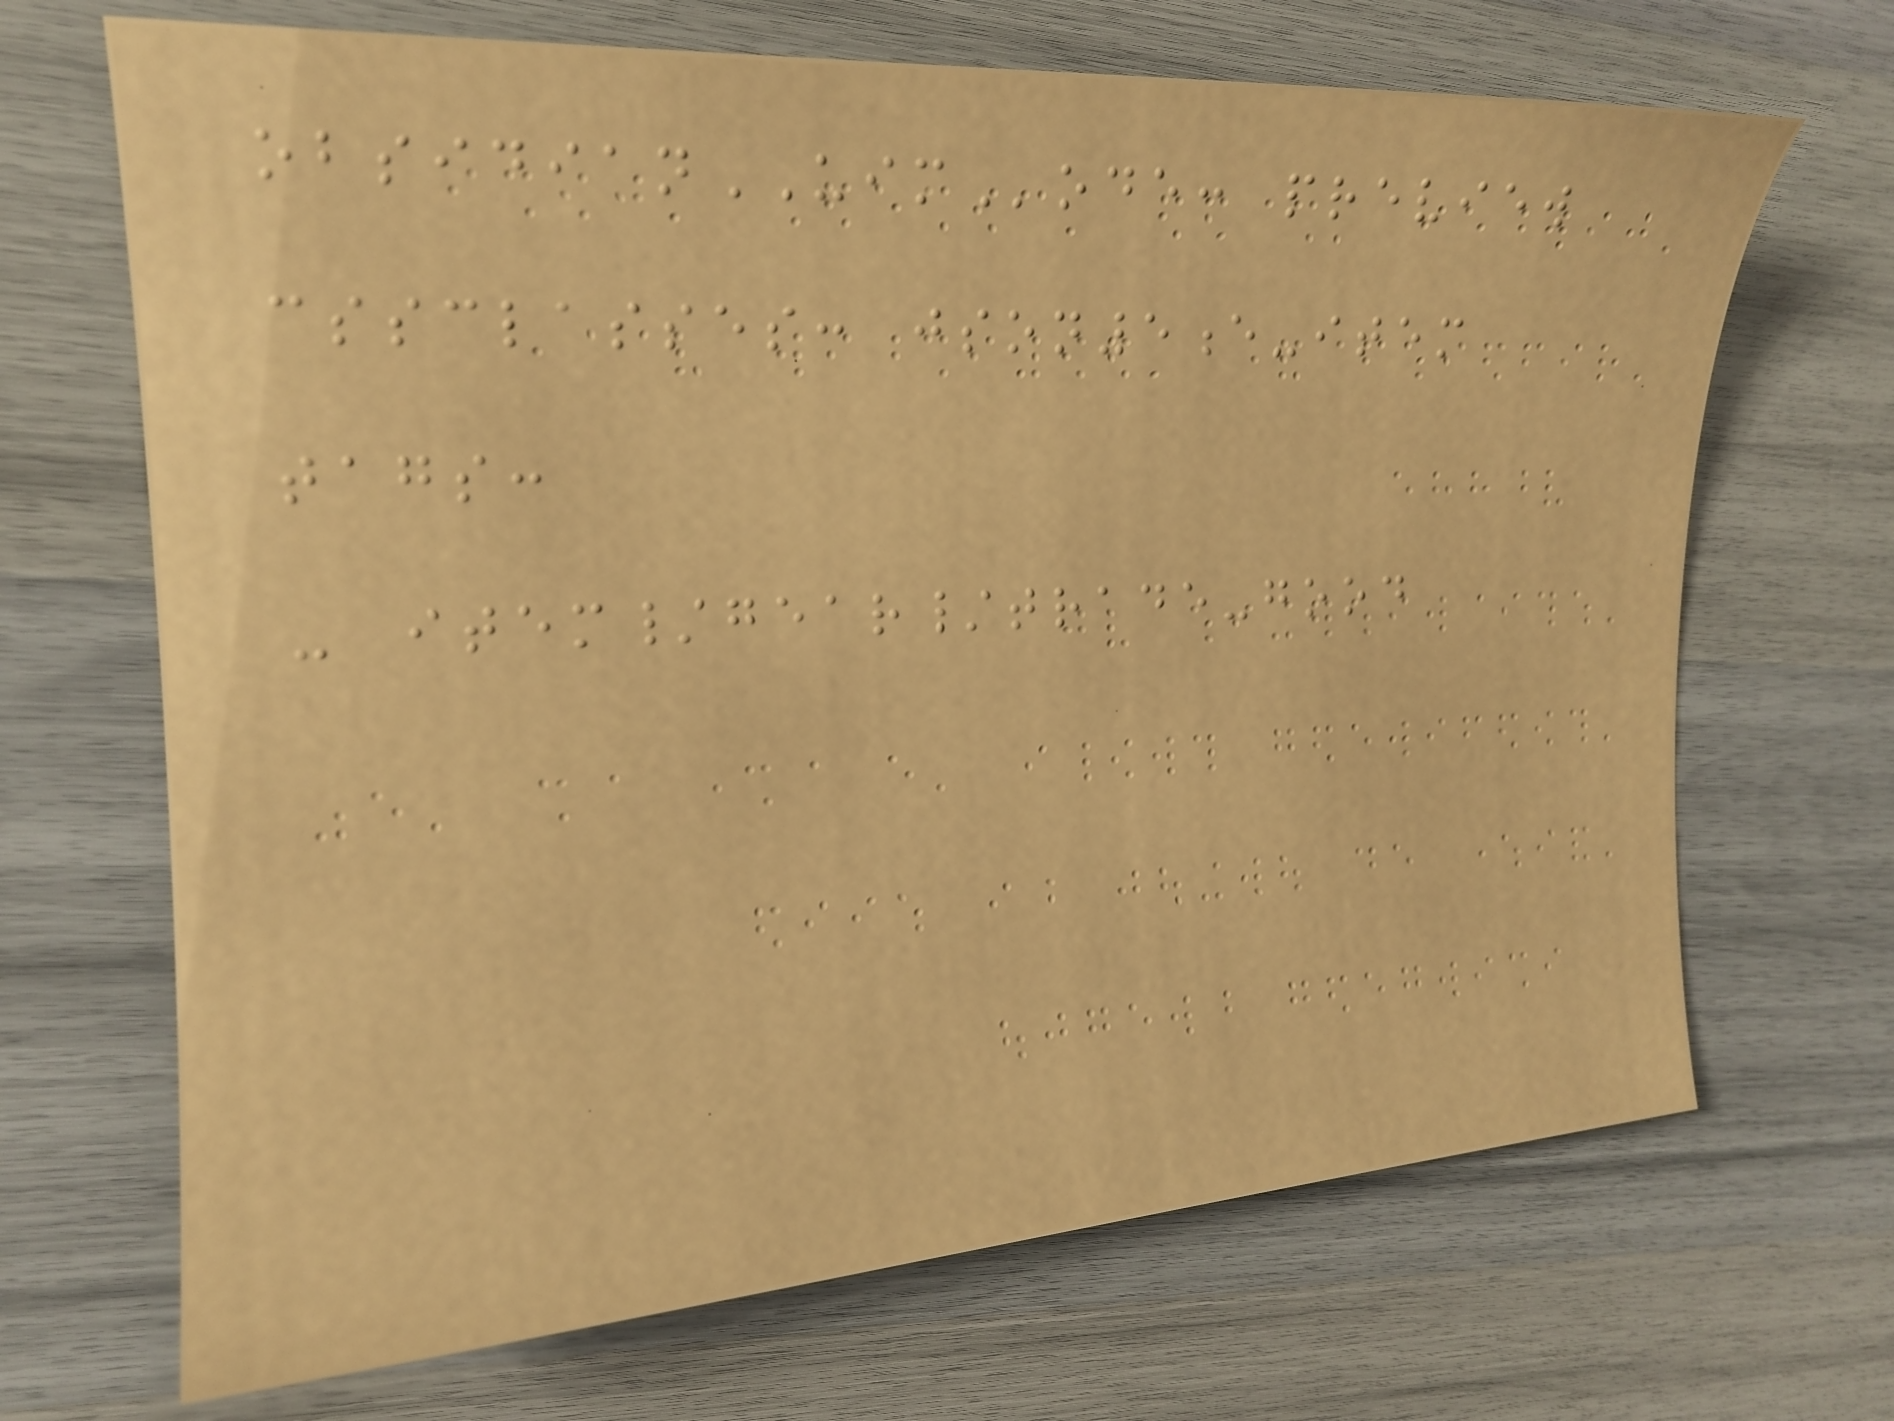obsidianUIMode: preview
cssclasses: json5e-item
tags:
- item/gear/trade-good
